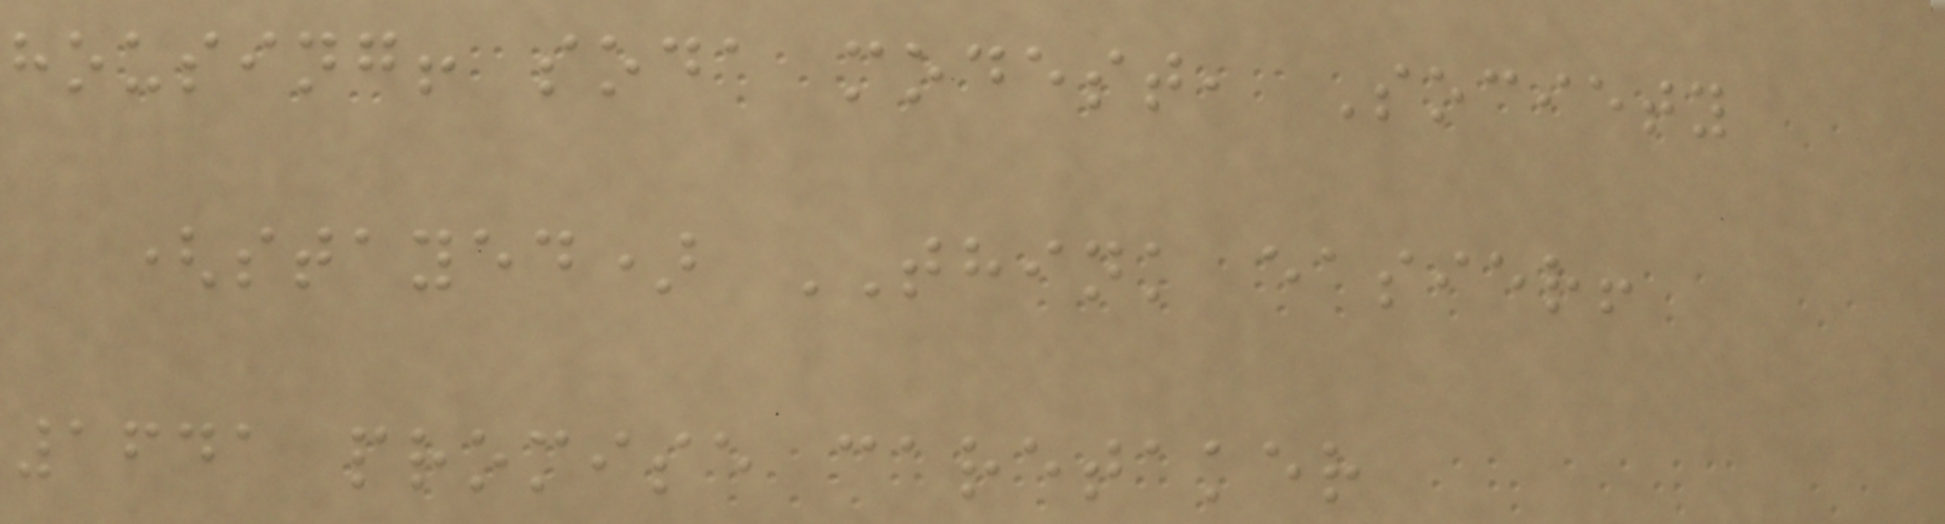housing! soda modest, Society
(stayed) THINK easier!
1641 promise caretaker
